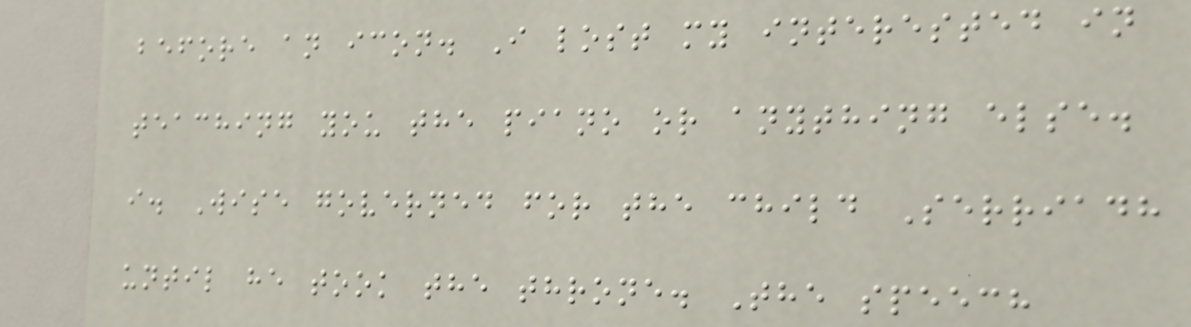before an icon. I lost my interested in
teaching you the piano or anything else.
i. Wise governed for the child Serriadh
until he took the throne. The speech
